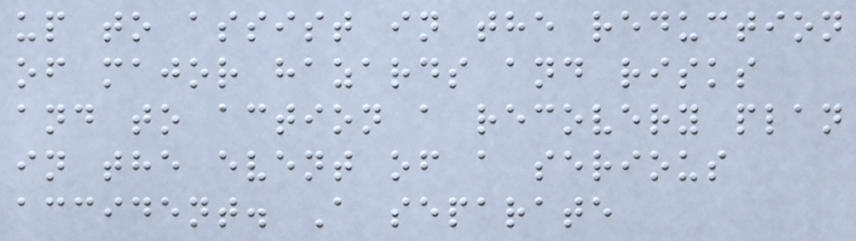up to assist in the reduction
of major hazards and risks
and to action a recovery plan
in the event of a serious
accident. A separate
